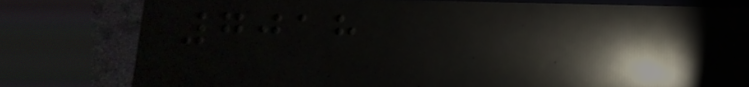7018
